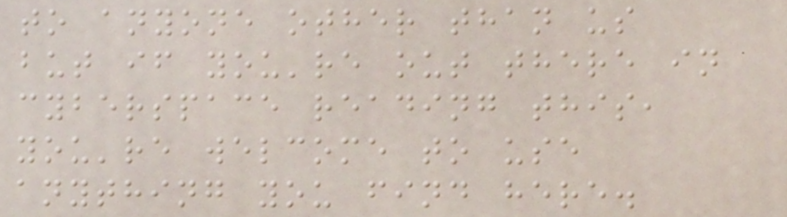to anyone other than us
but if you're out there in
cyberspace reading this,
you're welcome to use
anything you find here.
